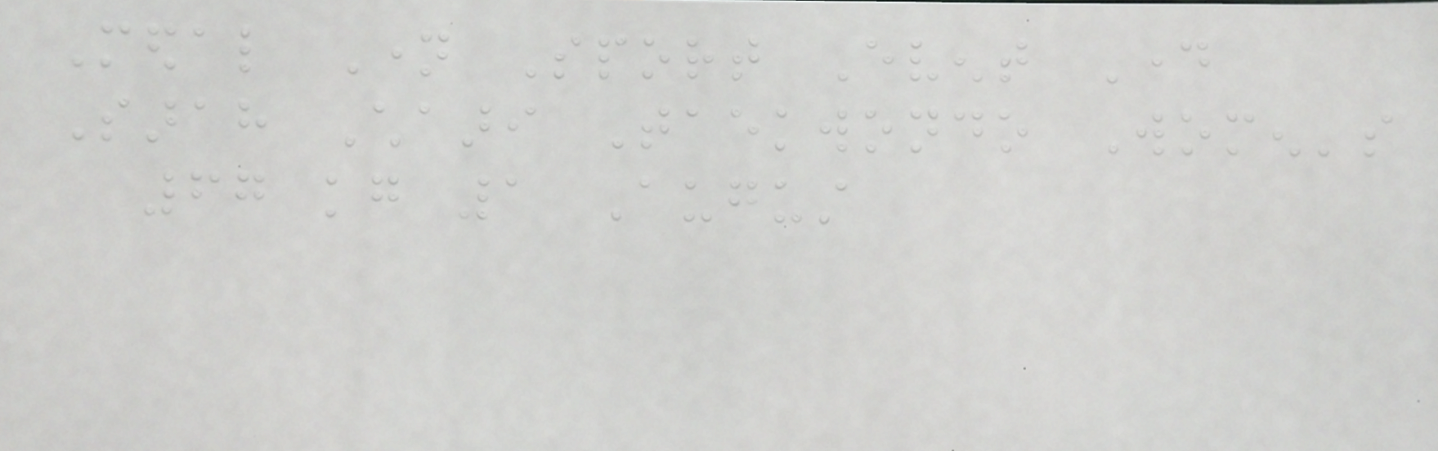Medal Name Sport Event Day
Sarah Chaari Taekwondo Women's
67 kg 1 August
